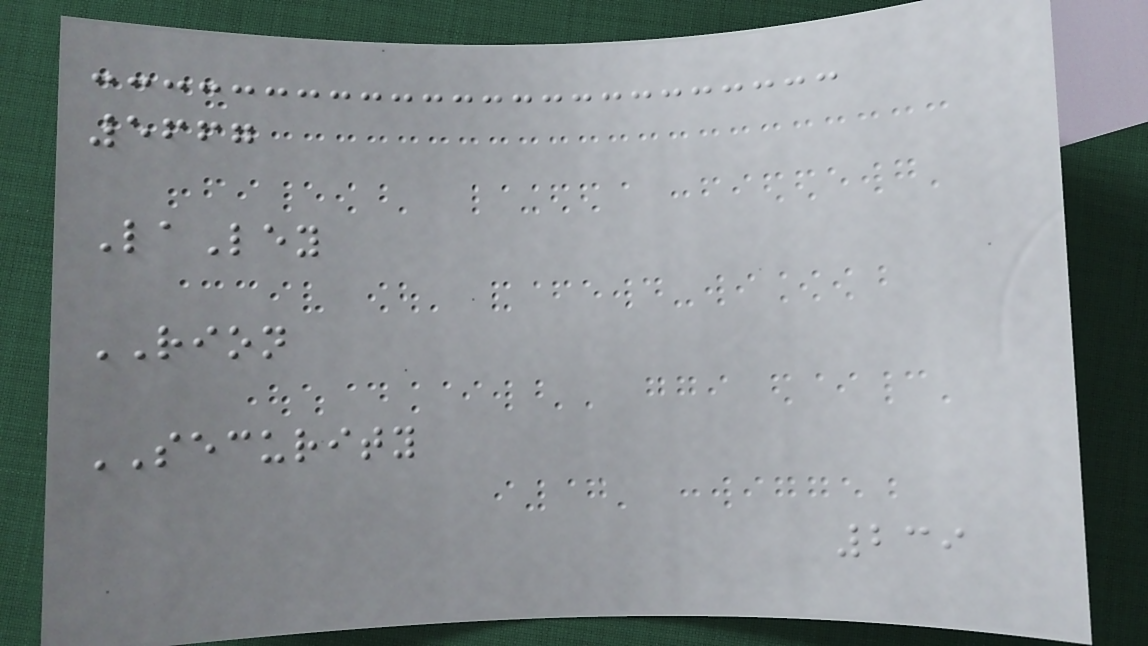5667
LaLey
RION
SECURITY
239
